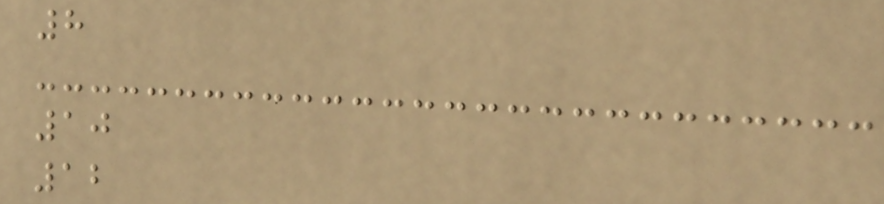8
10
12
